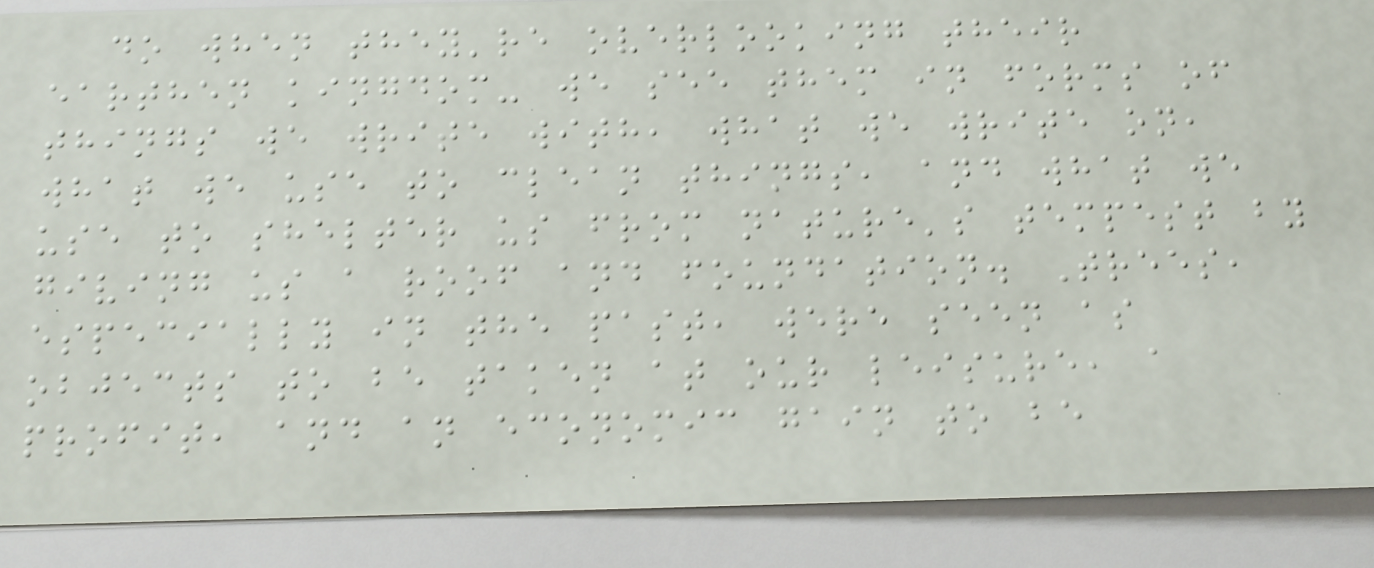do when they're overlooking their
earthen kingdom- we see them in forms of
things we write with, what we write on,
what we use to clean things, and what we
use to shelter us from nature's tempest by
giving us a roof and foundation. Trees,
especially in the past, were seen as
objects to be taken at our leisure, a
profit, and an economic gain to be
